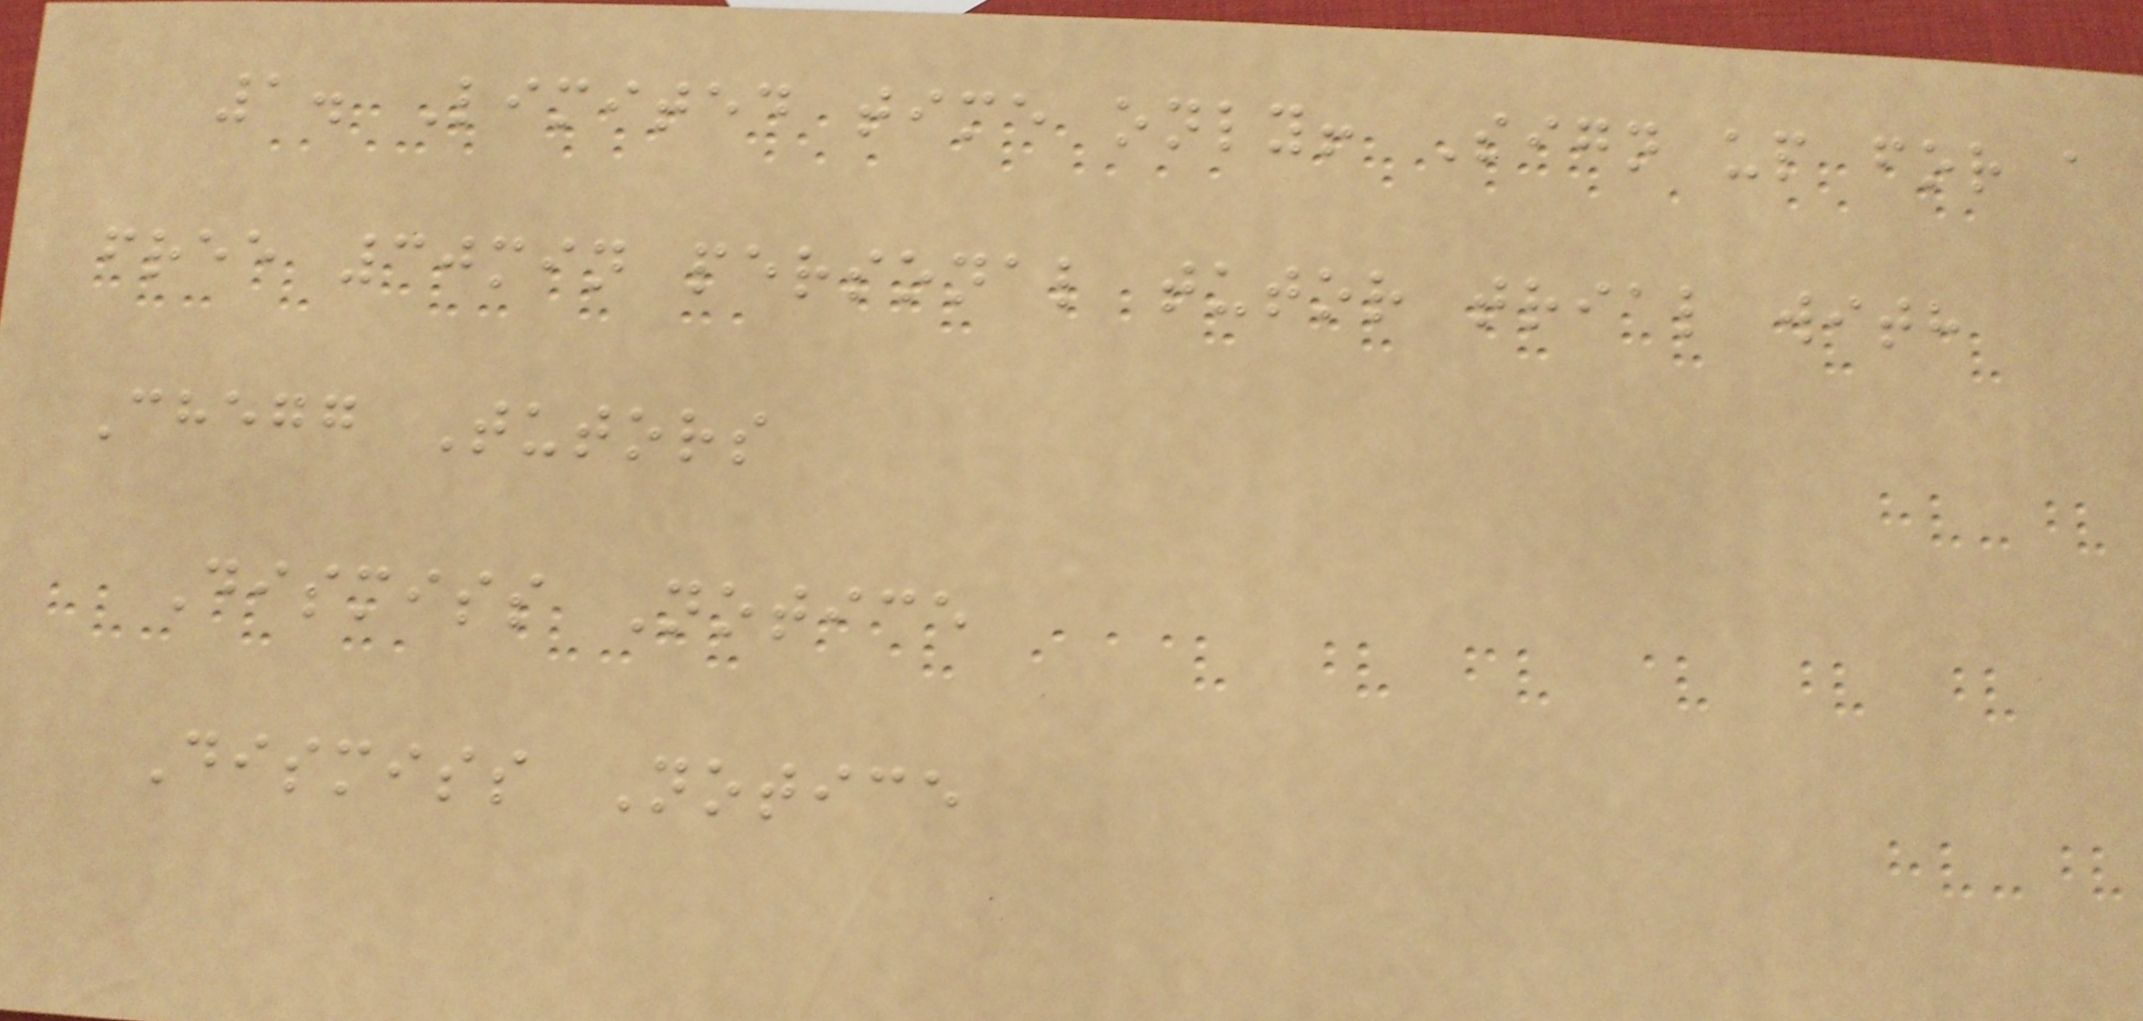1. Limited time only! Sign up for a
free 30min personal tutor trial with
Chegg Tutors
Dismiss Notice
Dismiss Notice
